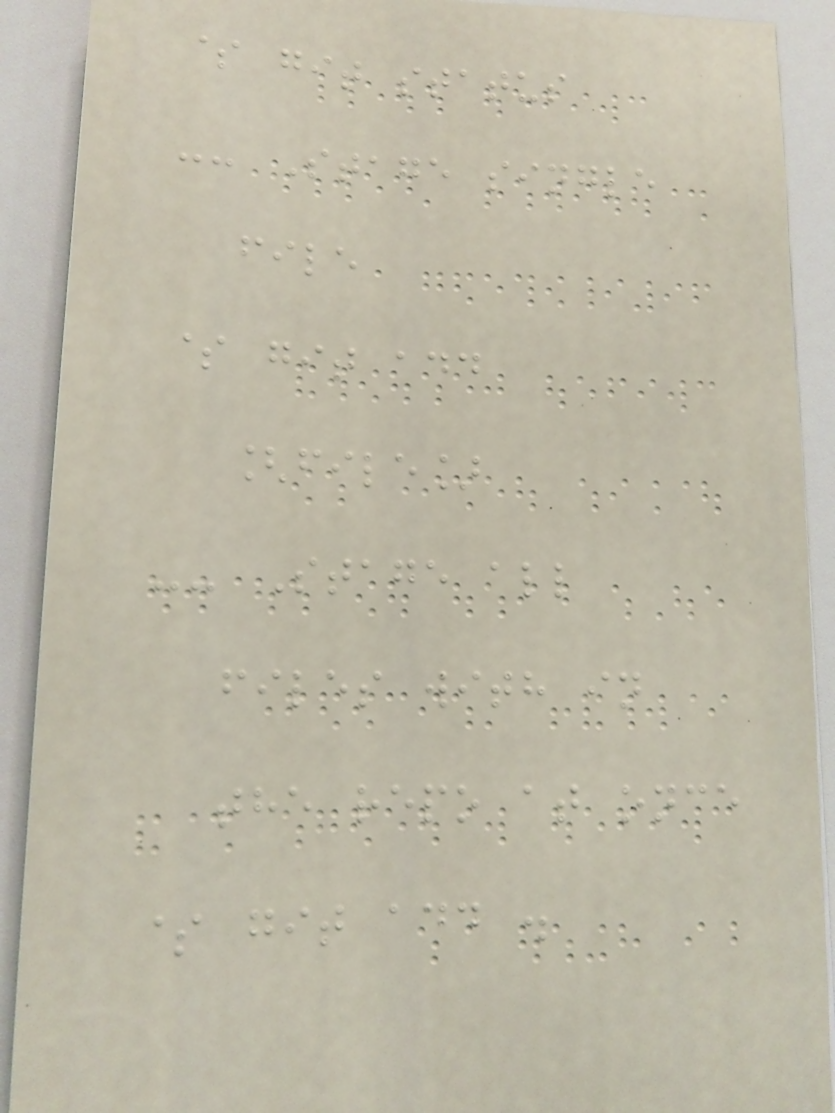$ git status
-- Stage single
file
$ git add
[file]
-- Stage all
files with in
the repo at once
$ git add .
